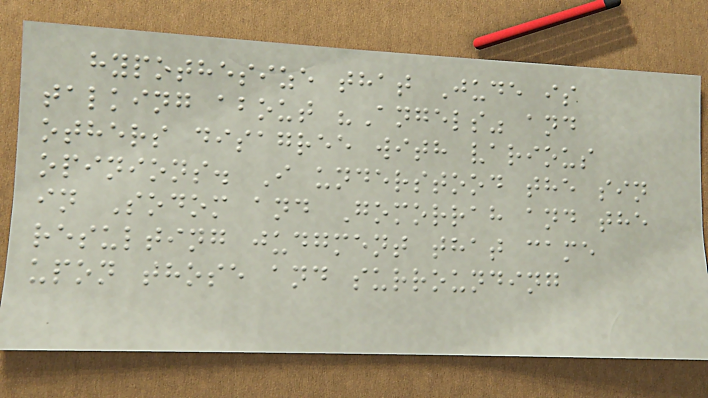hypothesize that Jude is
talking about "Angels" and
others disagree with various
opinions. I understood the sin
in Sodom and Gomorrah and the
resulting judgment that came
upon those and surrounding
